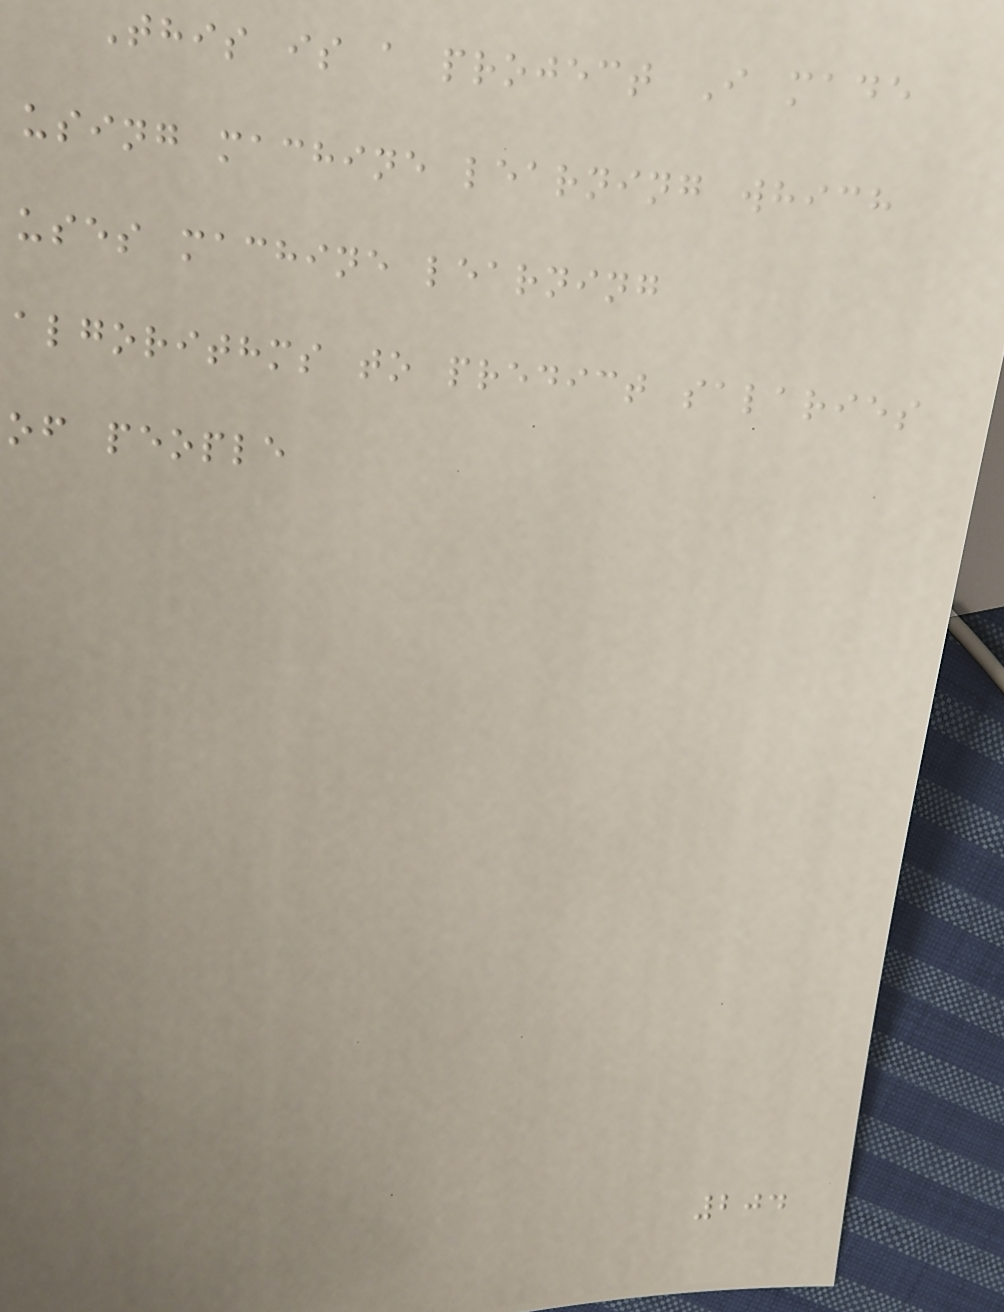This is a project I made
using machine learning which
uses machine learning
algorithms to predict salaries
of people
204
